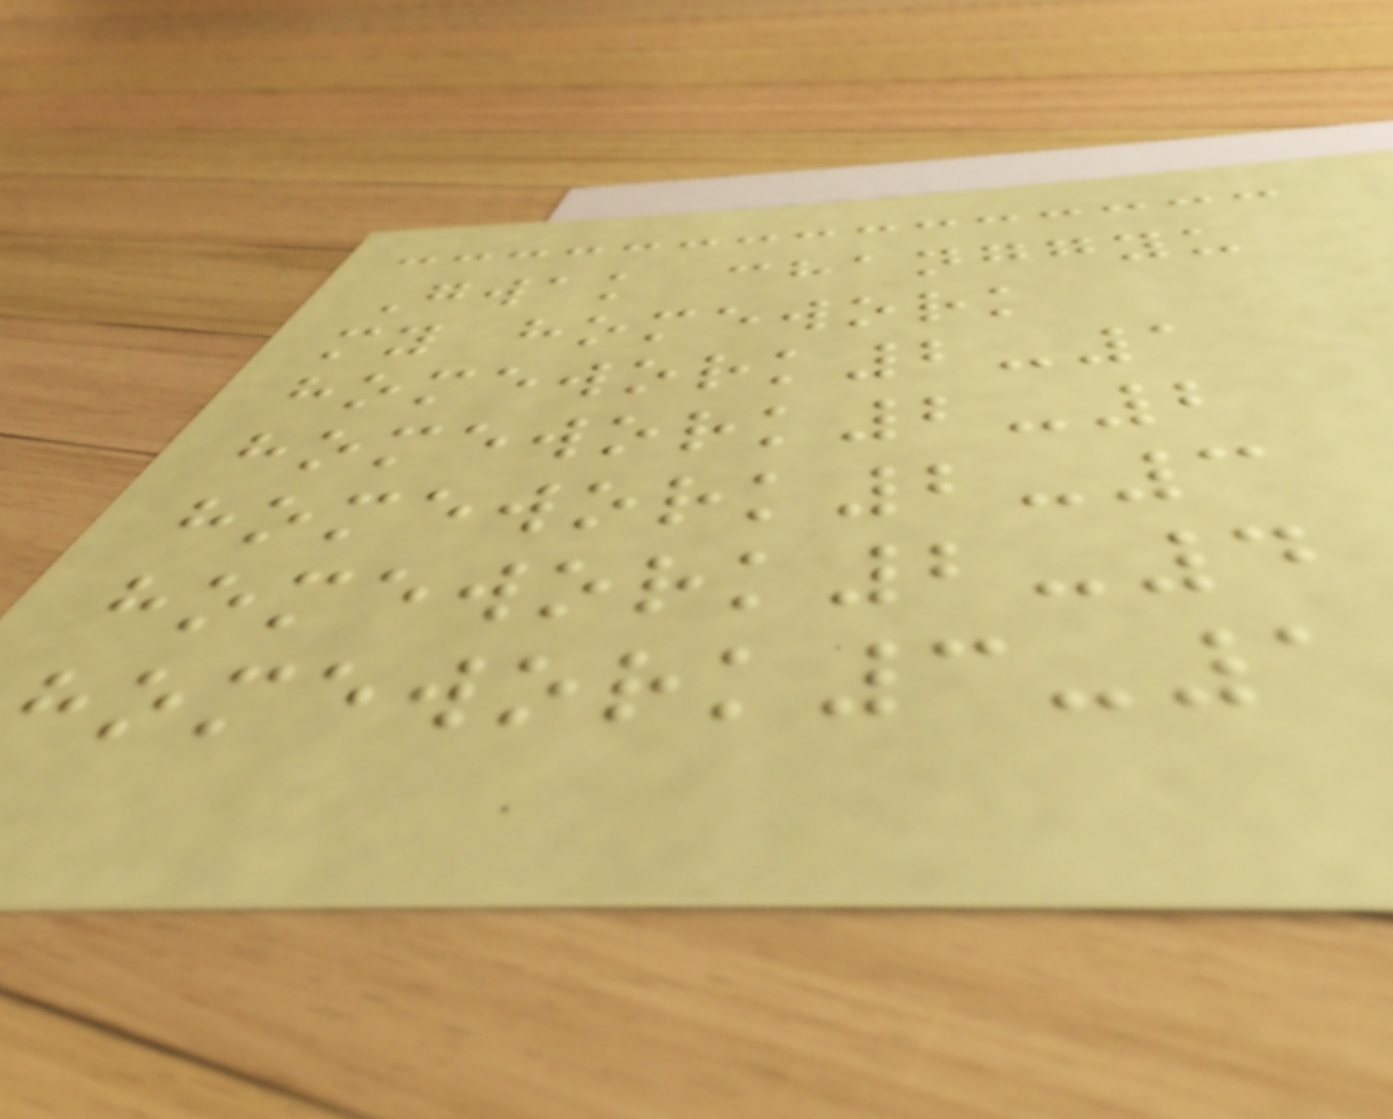Gwak changgyu
my homework
homework2-1
homework2-2
homework2-3
homework2-4
homework3-1
